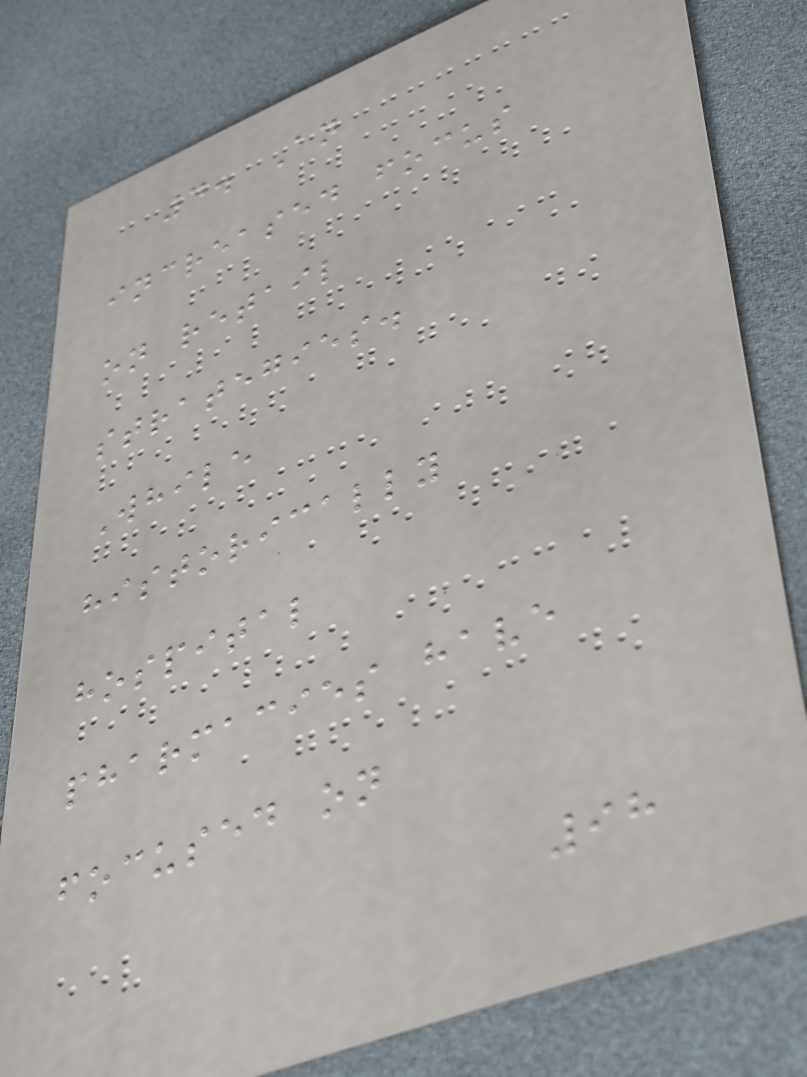4. An
increased focus
on retail
strategies.
While
historically
hospital
pharmacies have
focused on
98
